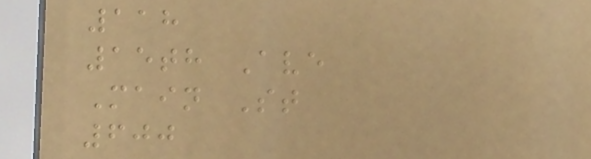118
15th Ave
Main St
600
